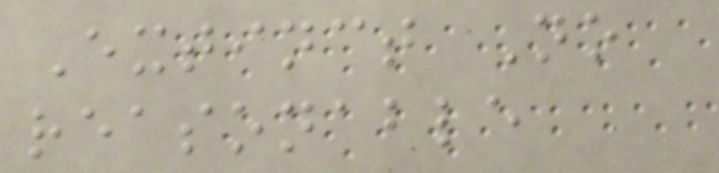Extinct No
reasonable
